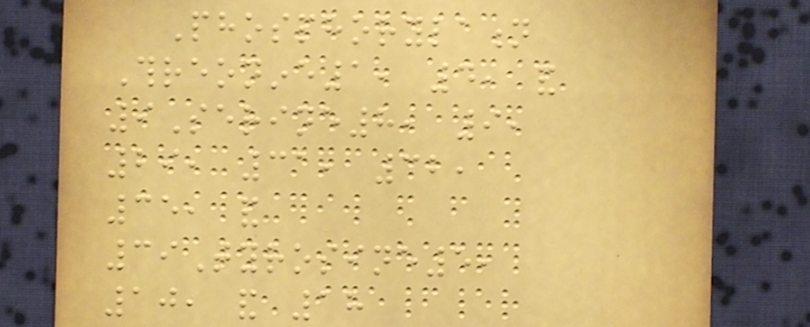Phosphorylation
Threonine1, 4, and
9Serine8, 9,
29, 31, 32,
35, and
39Tyrosine5,
10, and 18
